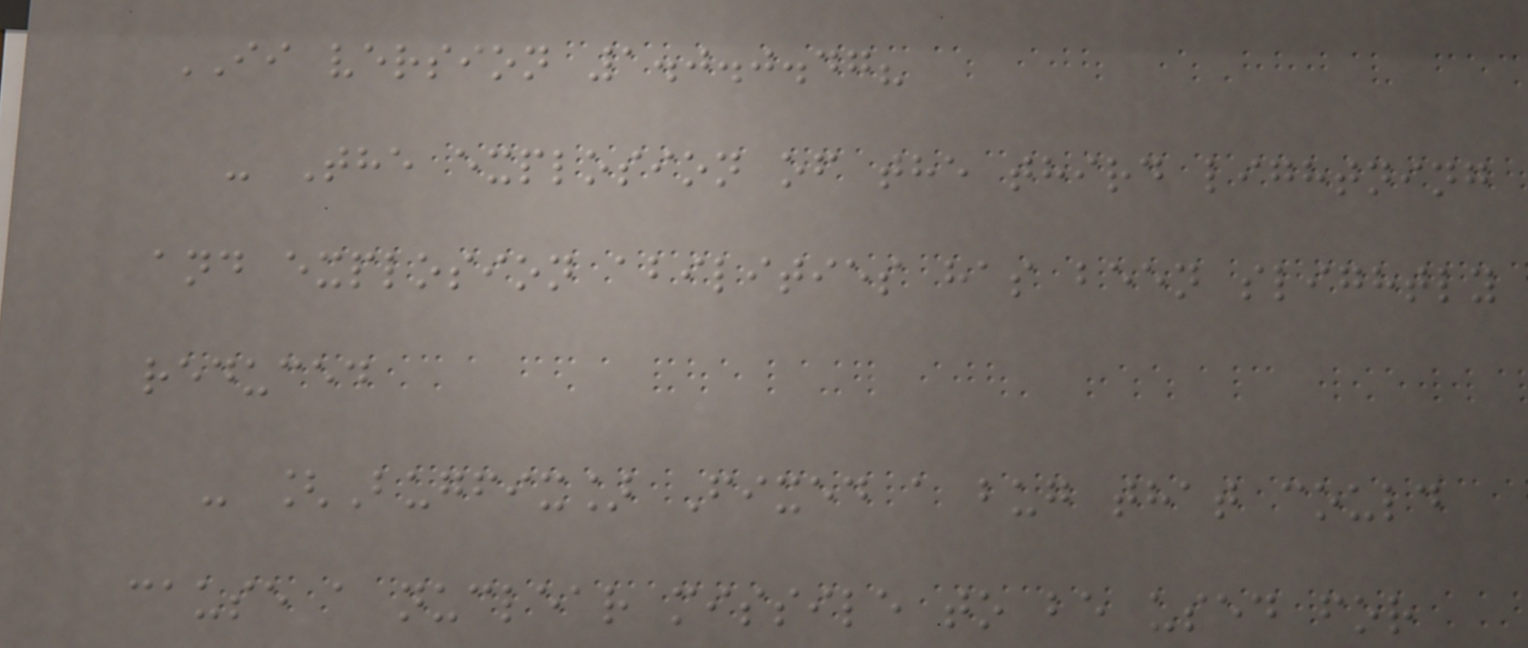II version 1.0.0.47?
- The explosion of the third lightning
and explosion abilities has been slightly
reduced
- [Bugfix] Fixed a bug that could
cause a nuclear missile to be used for
